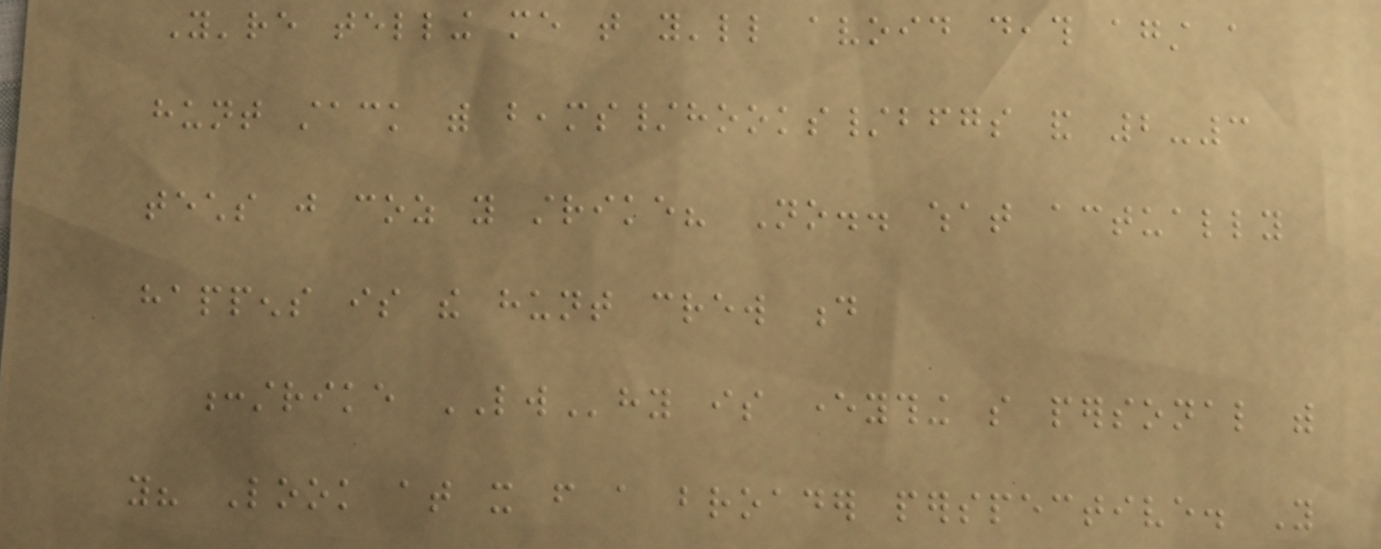You're telling me that you'll avoid death against a
hunt stack with beams/hooks/bfgs and 2-3
techs just coz you strike? No.. what actually
happens is the hunt crew d
:strike LWhy is everything so personal with
you? Look at it from a broader perspective. You
